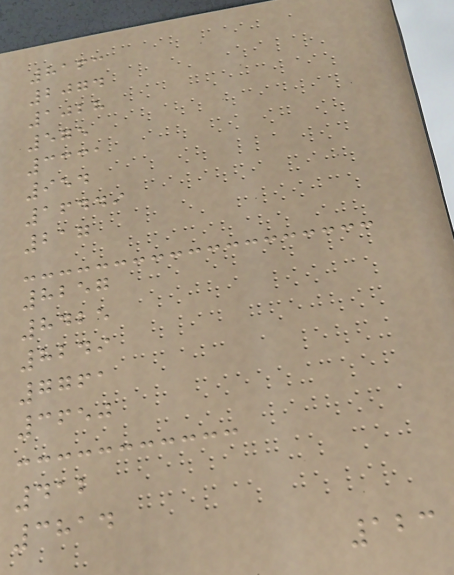8163
2074
1028
575
3331
954
16449
217
8257
8425
8249
7761
3650
412
3814
123
